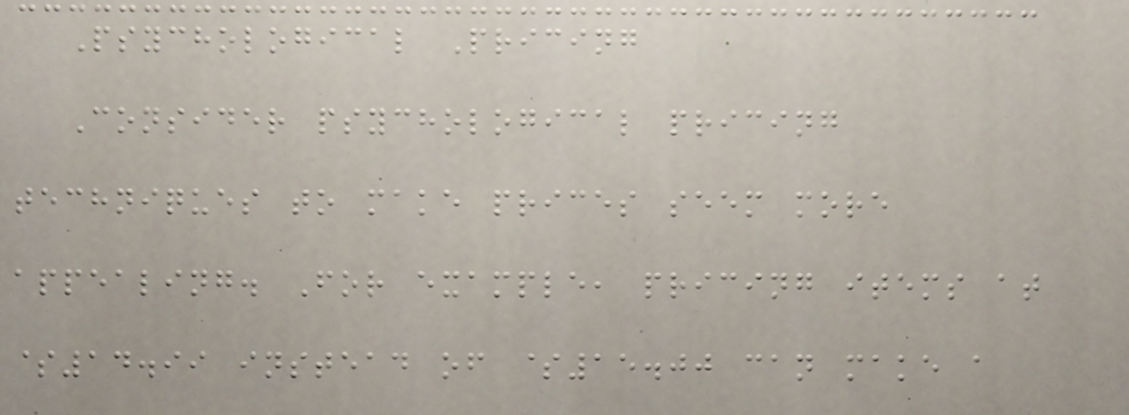Psychological Pricing
Consider psychological pricing
techniques to make prices seem more
appealing. For example, pricing items at
$14.99 instead of $15.00 can make a
